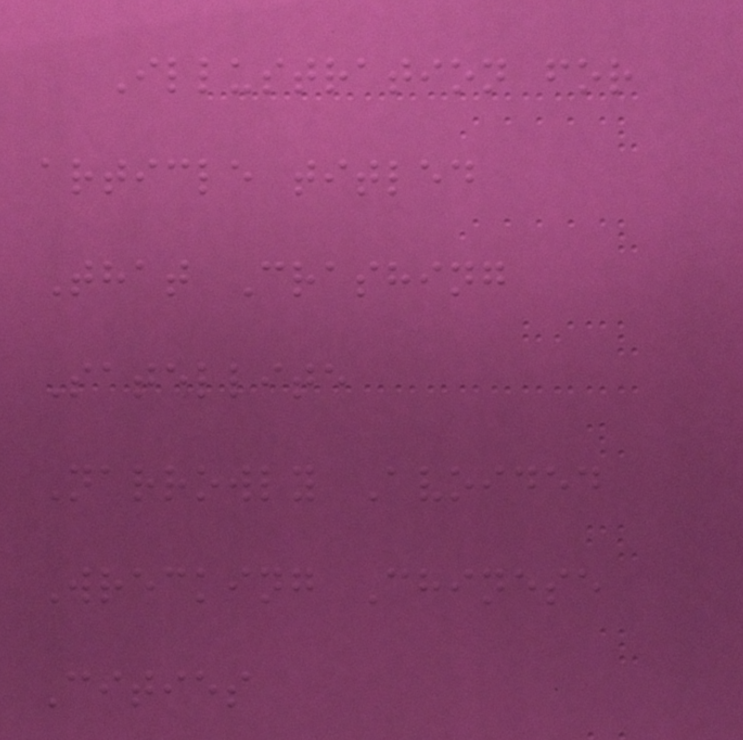Illustration for
article titled
That Crashing
Satellite
Narrowly Avoided
Wrecking Chinese
Cities
